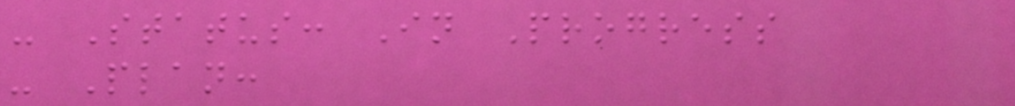- Status: In Progress
- Plan:
